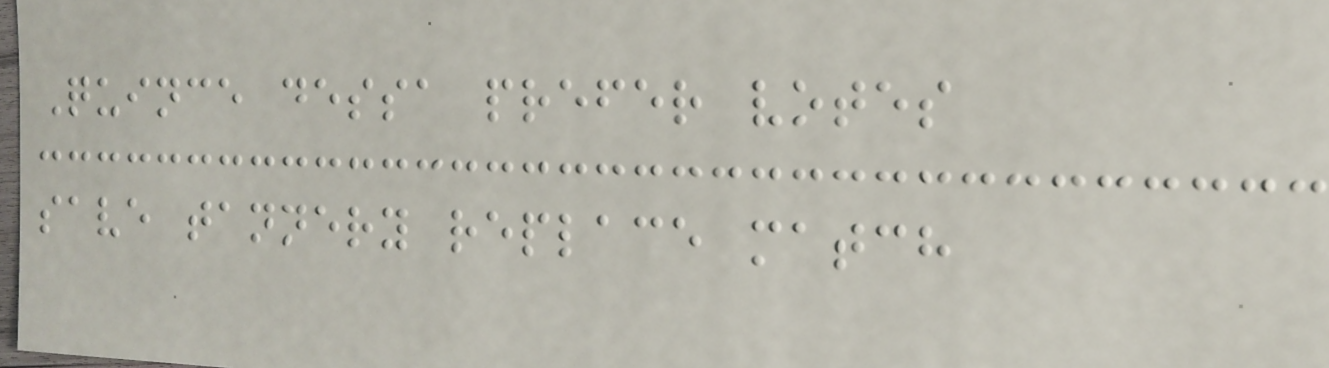Quince dessa prefer votes
save tannery replace match
